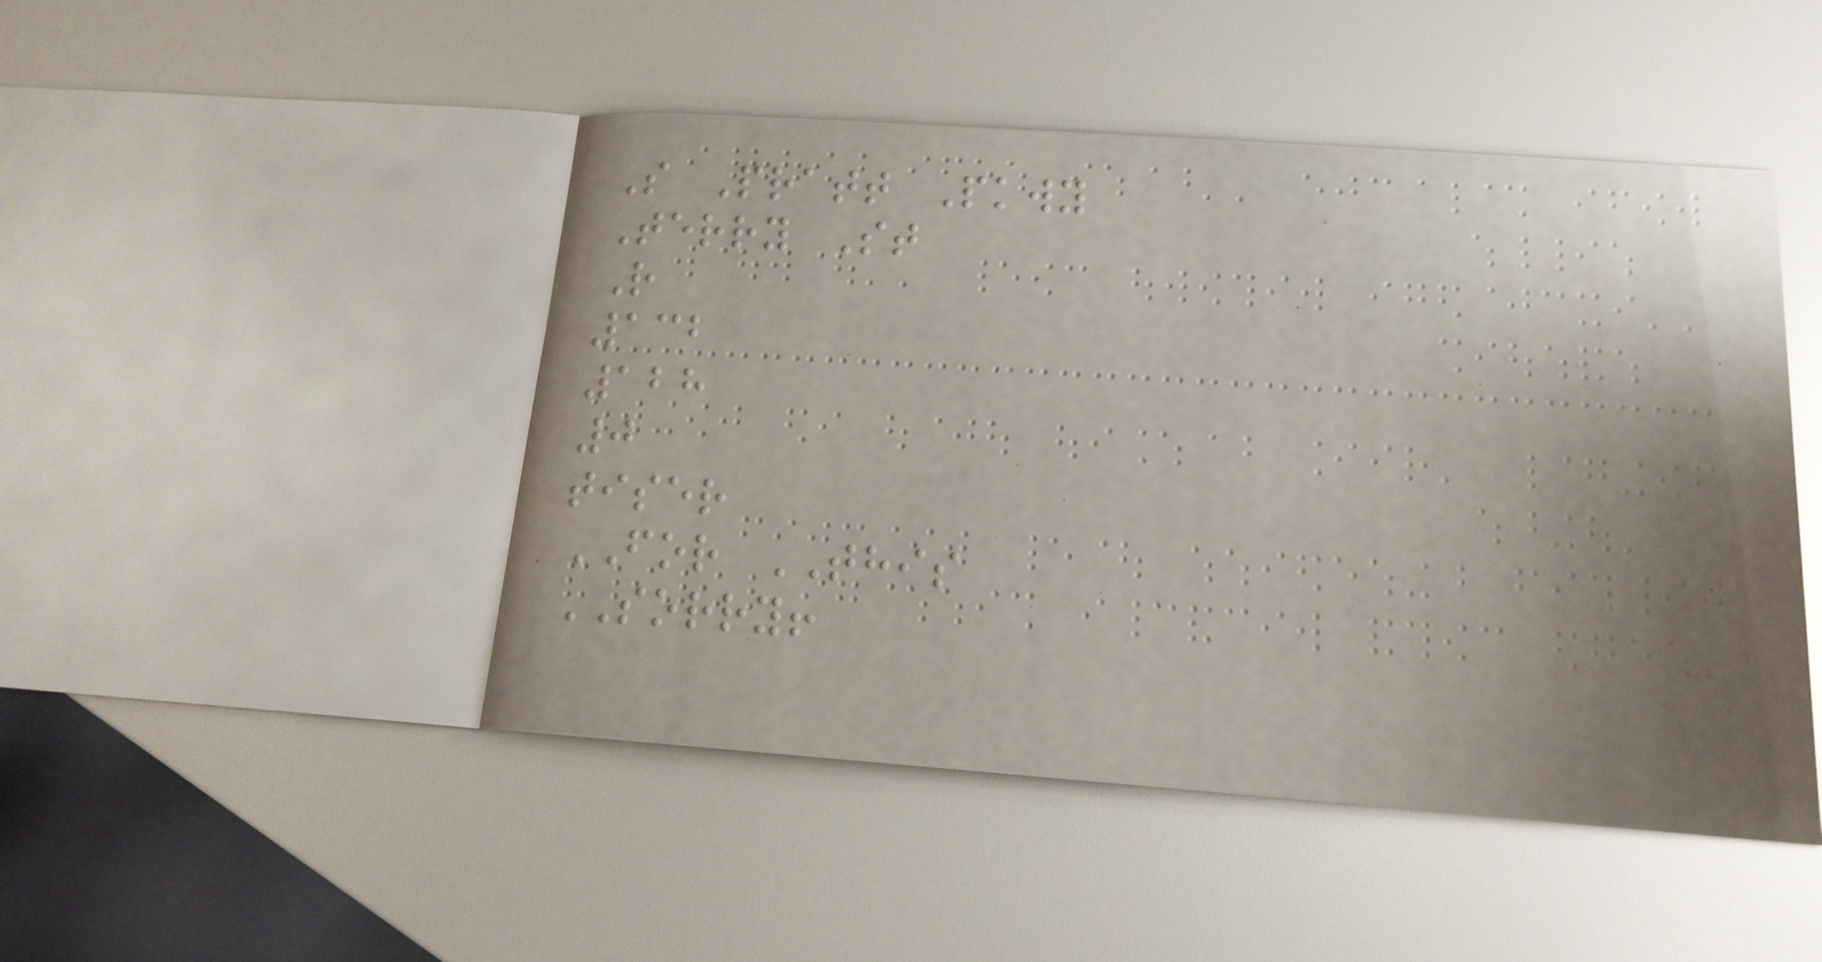S Pratt Pkwy
Terry St
R
132
128
0
tiser
FOR THIS
SORRY!
